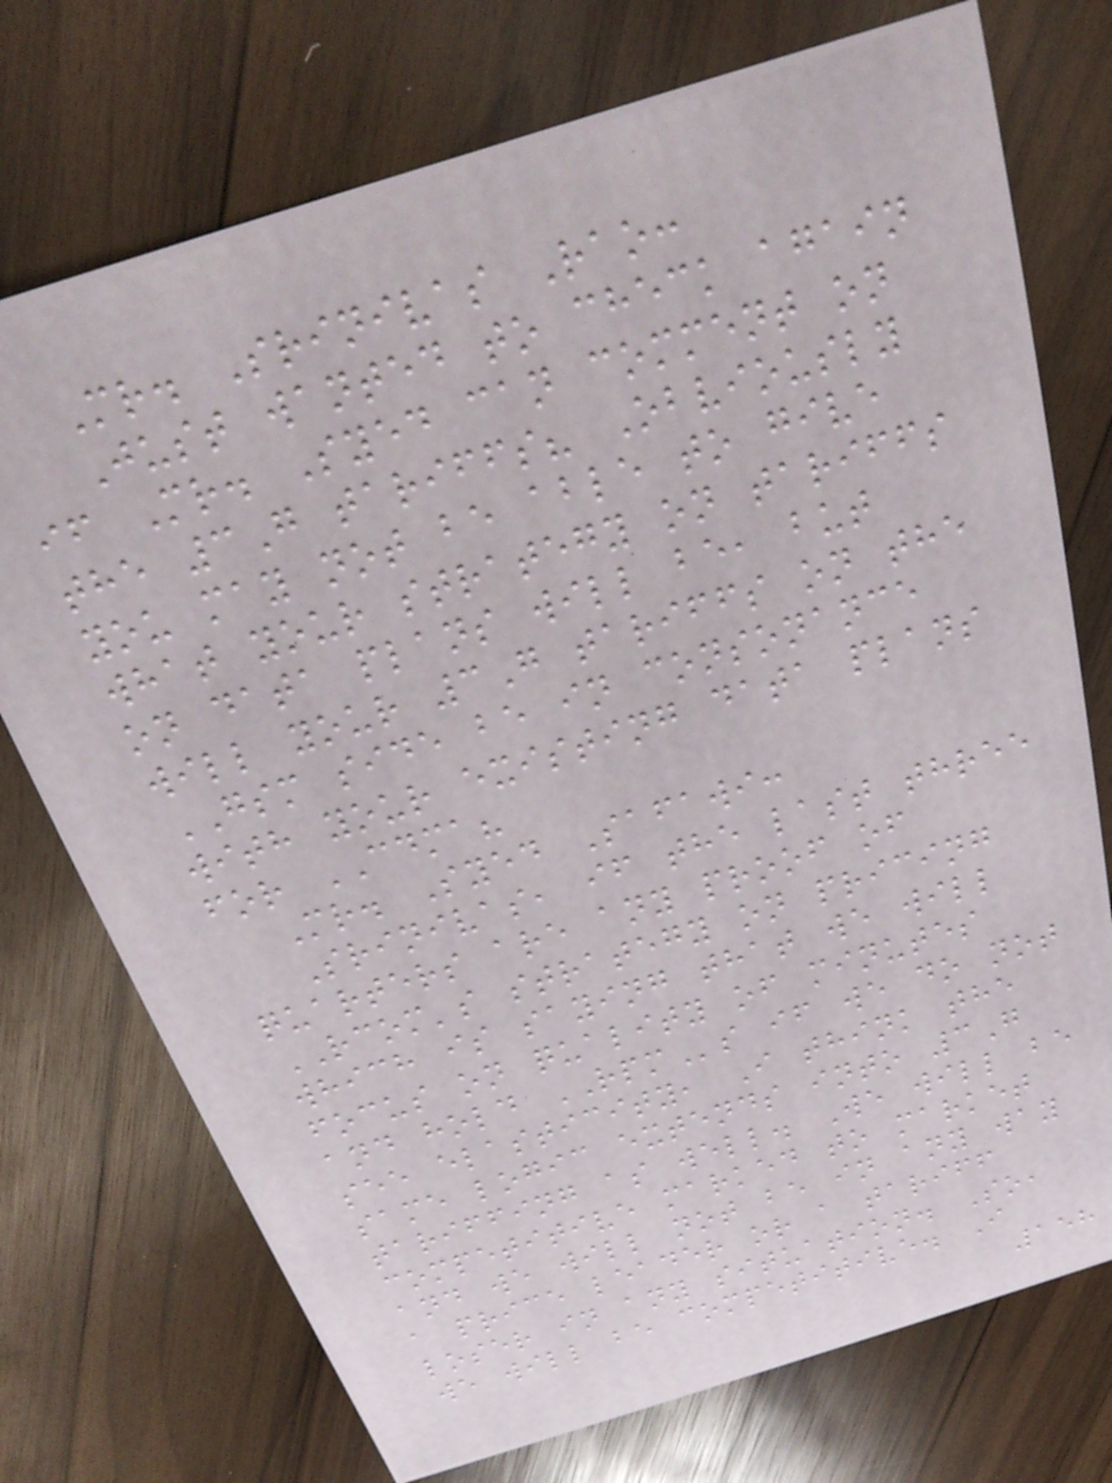Mr. Srinivas Rao:
Just wanted to check again
if Mr. Syed can comment on
the 3G tariffs? Obviously
you may not be able to give
what your strategy on tariffs
on data plans will be, but
will your 3G tariffs on the
GSM side be in consonance
with your existing data plans
for CDMA?
Mr. Syed Safawi:
Srinivas, if the last three
quarters are any proof of
RCOM's strategy on pricing
which is saying that we will
focus on quality of minutes
and hold RPMs if we do not
see elasticity, I think the
same logic extends into 3G
tariffing as well. We will be
competitive marked to market
and we will not be in any way
a price leader or a tariff
loser in any situation. So,
we will be competitive. I
158
